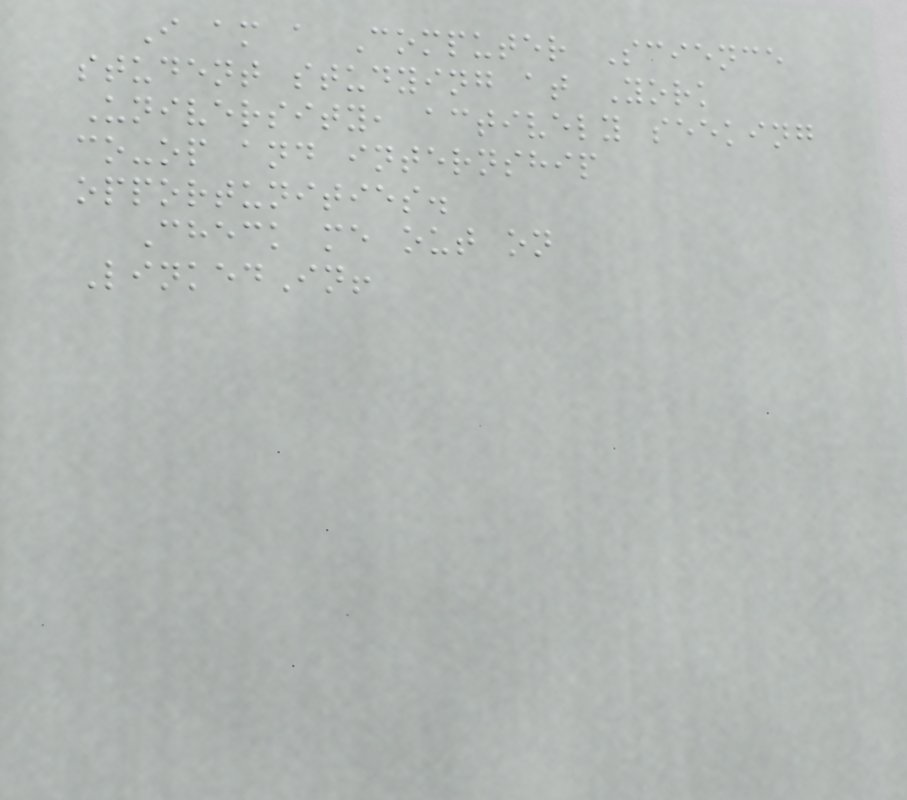I am a Computer Science
student studying at York
University, actively seeking
co-op and internship
opportunities.
Check me out on
LinkedIn!
